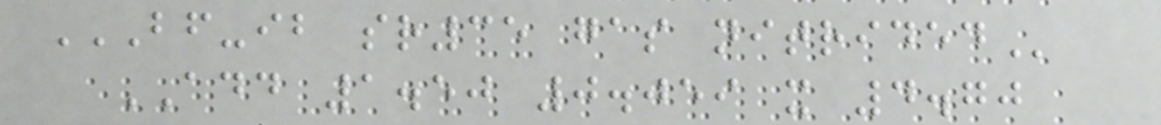BF-IB SR35 GAS NITRIDED
ADD 1.50 0.059 x 4.70
